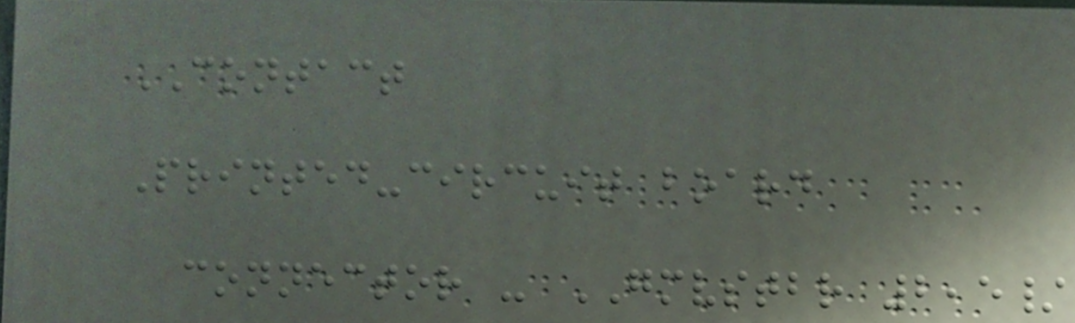CONTACT
Printed-circuit board
connector - GMVSTBR 2,5/
